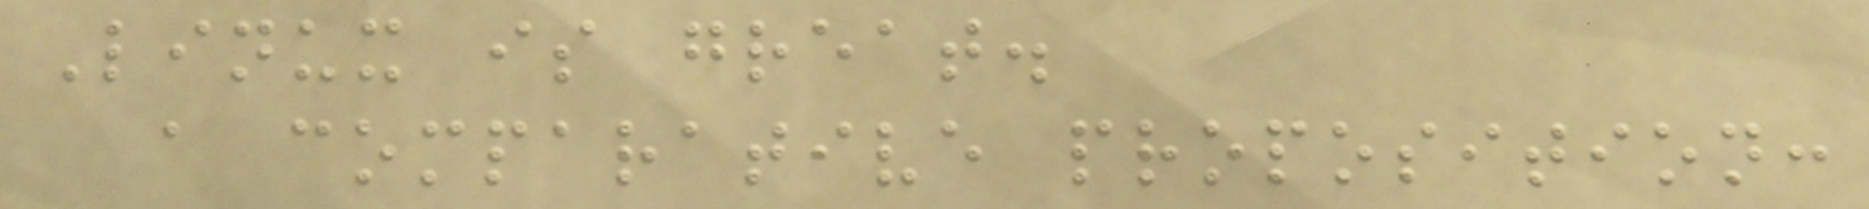Linux is great.
a comparative proposition:
